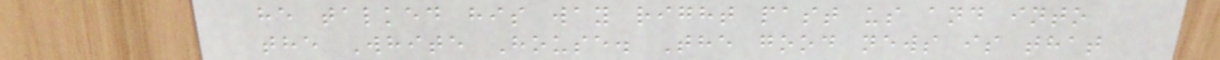he talked his way right past us and into
the White House. The good news is that
